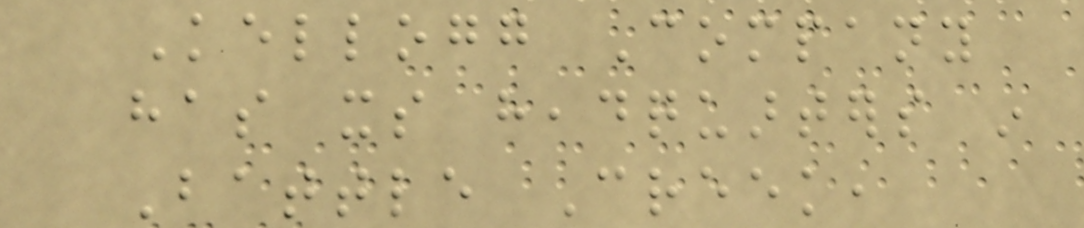Kellogg Company
has its headquarters in
Battle Creek,
